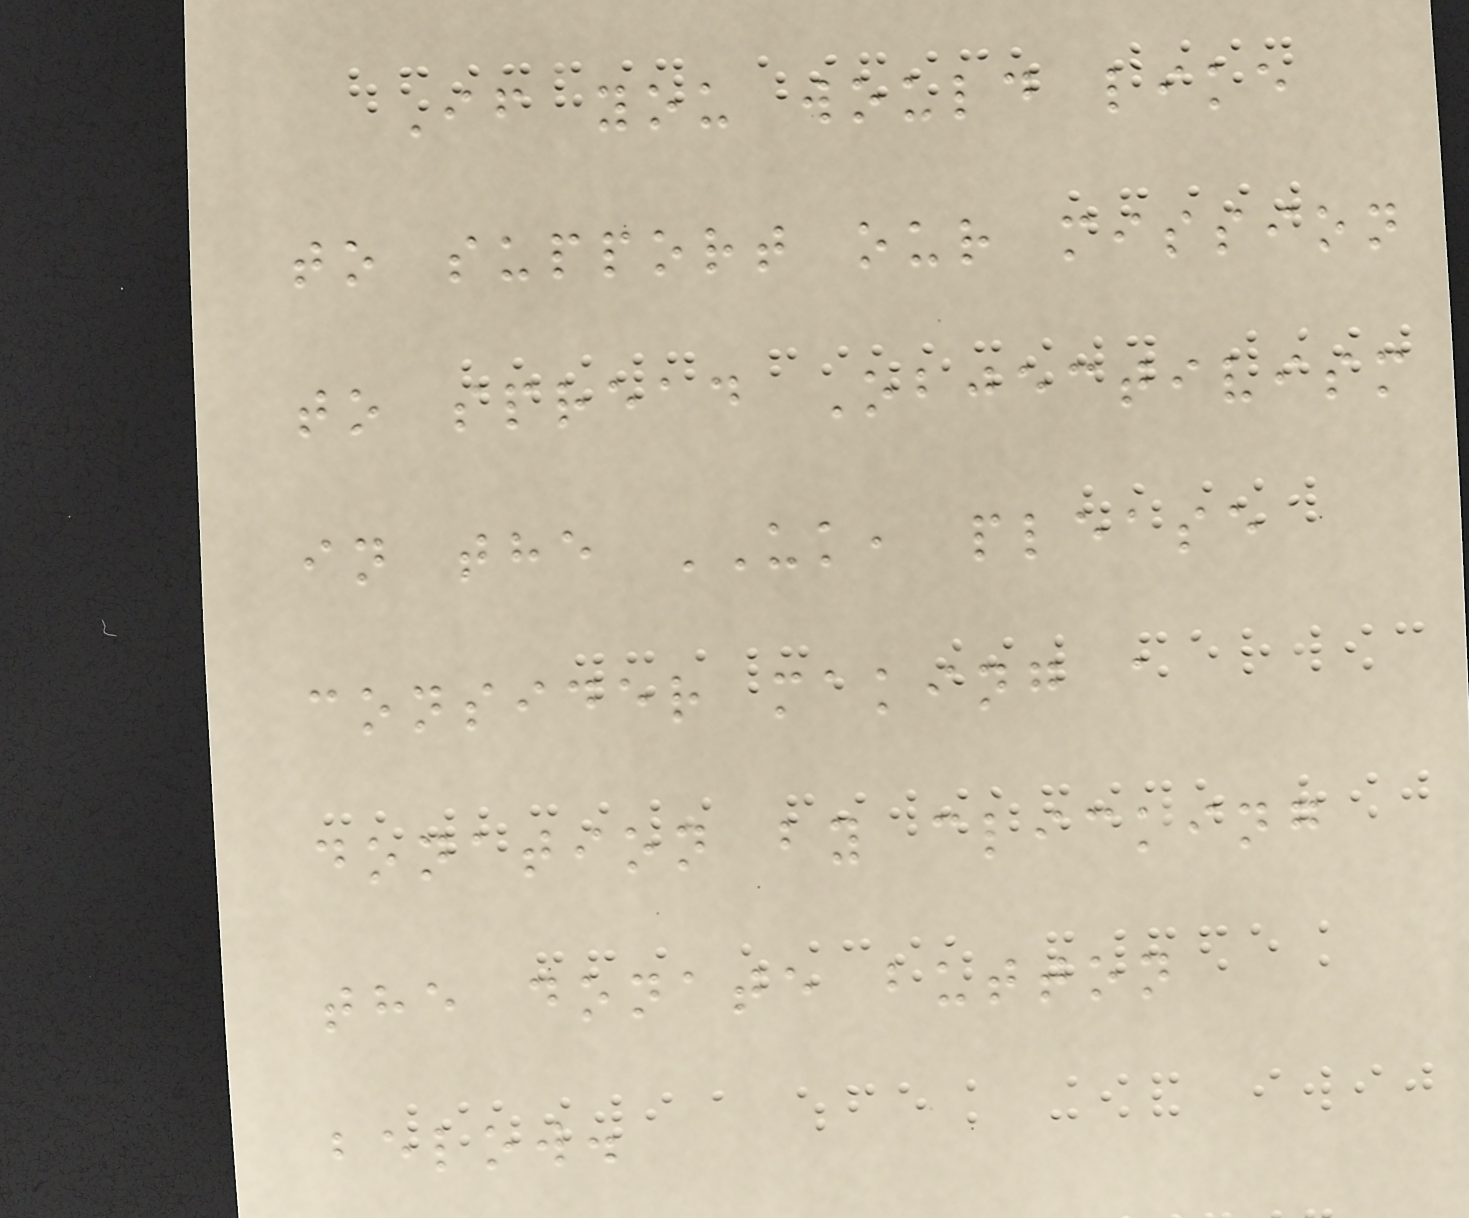If you would like
to support our mission
to spread Objectivism
in the UK, please
consider making a
donation by clicking
the donate button
below.
